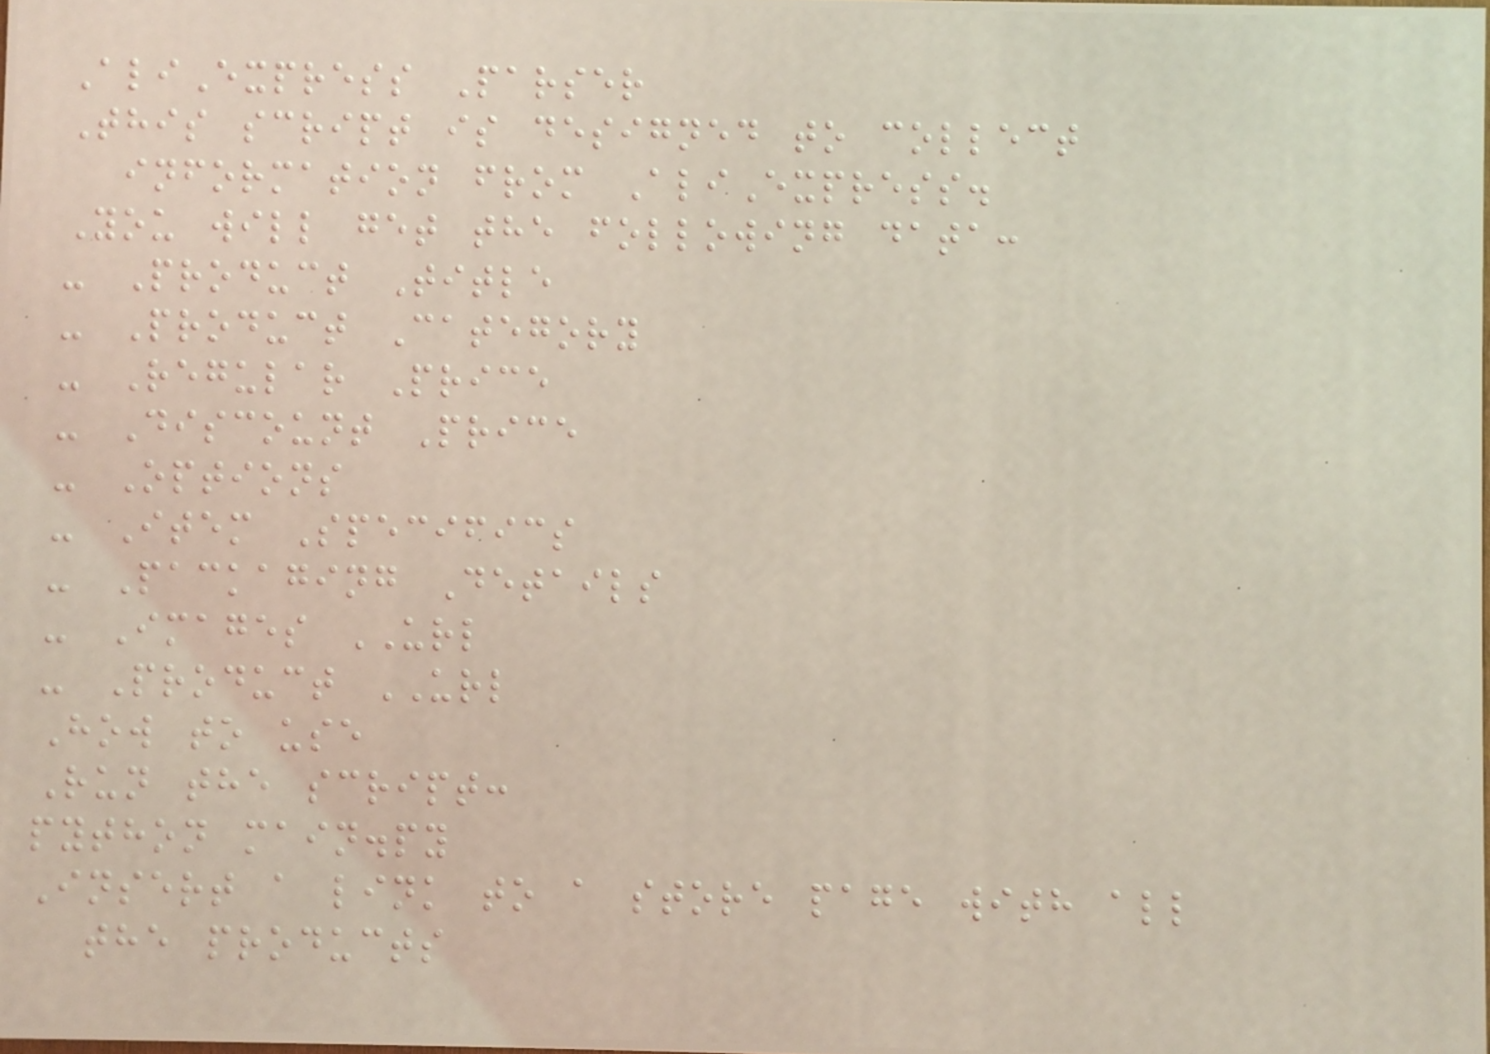AliExpress Parser
This script is designed to collect
information from AliExpress.
You will get the following data:
- Product Title
- Product Category
- Regular Price
- Discount Price
- Options
- Item Specifics
- Packaging Details
- Images URL
- Product URL
How to use
Run the script:
python main.py
Insert a link to a store page with all
the products
